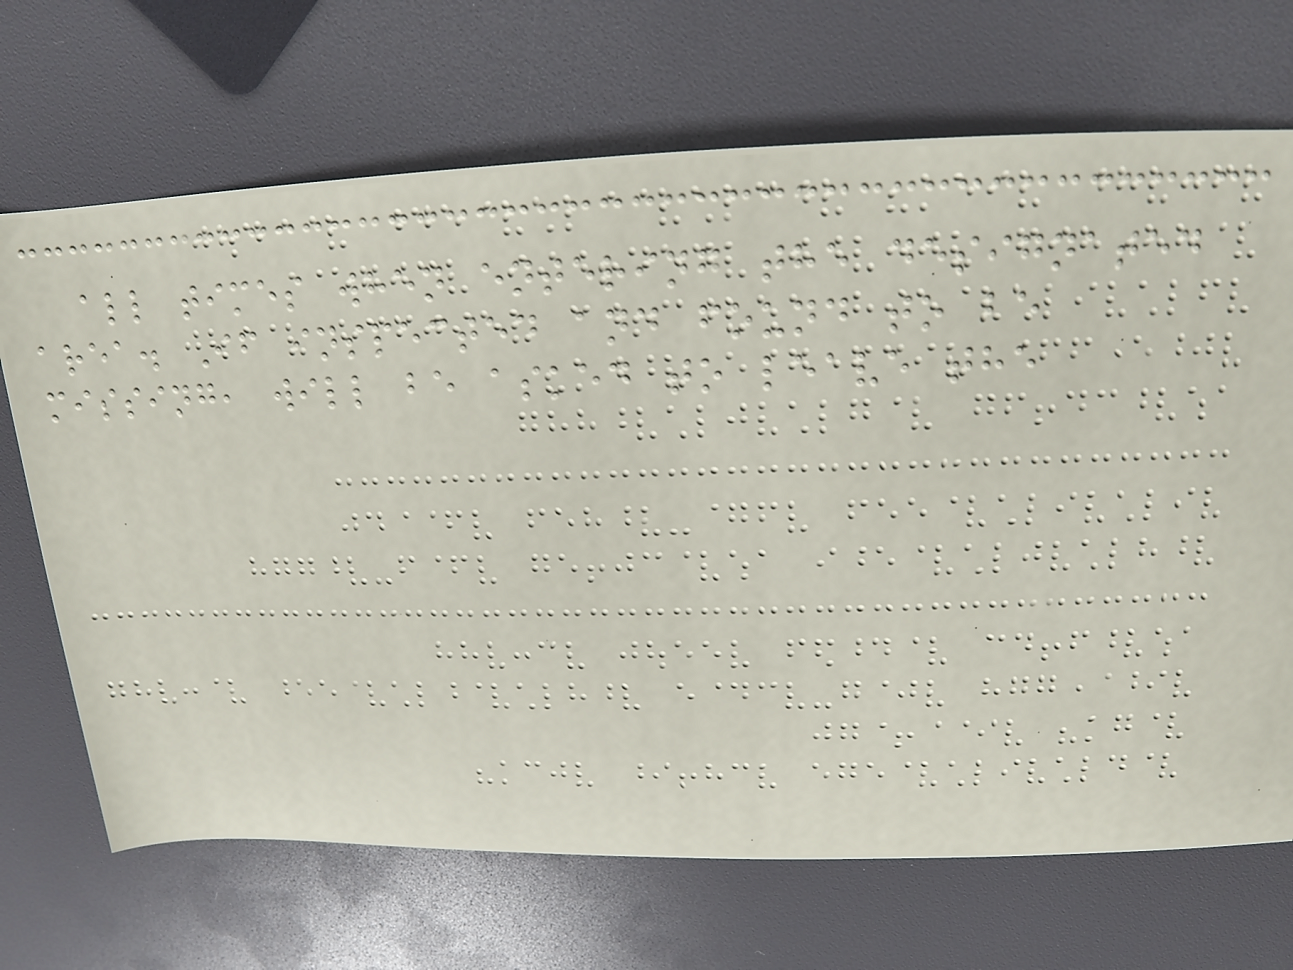all times when entering the designated
area. If inspected and found to be
missing, will be asked to leave the
